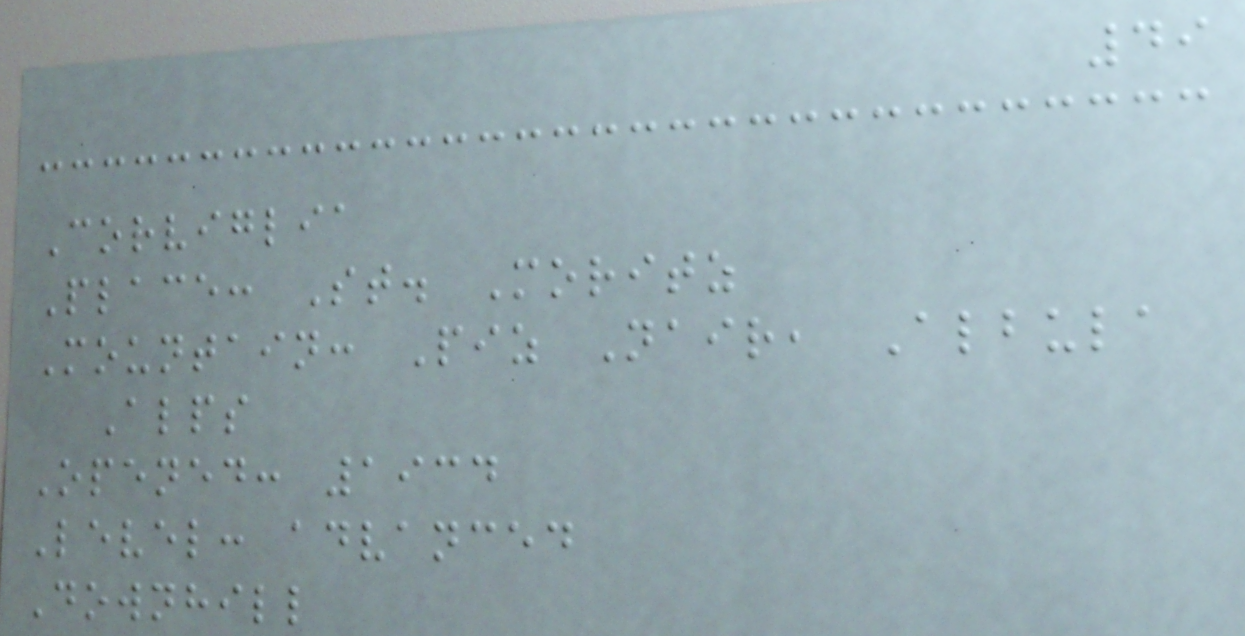49
Corviglia
Place: St. Moritz
Mountain: Piz Nair, Albula
Alps
Opened: 1934
Level: advanced
Downhill
